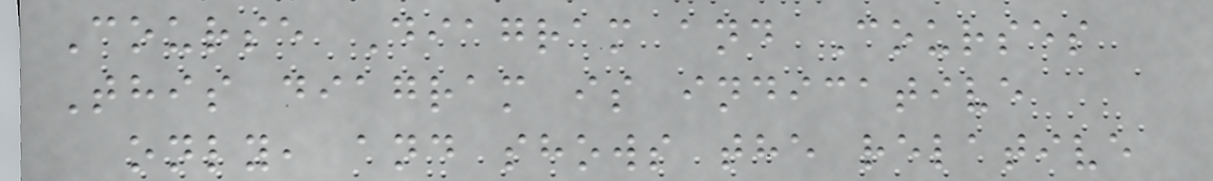Course Diagram and Courses
This diagram is indicative
only, and shows the relative
